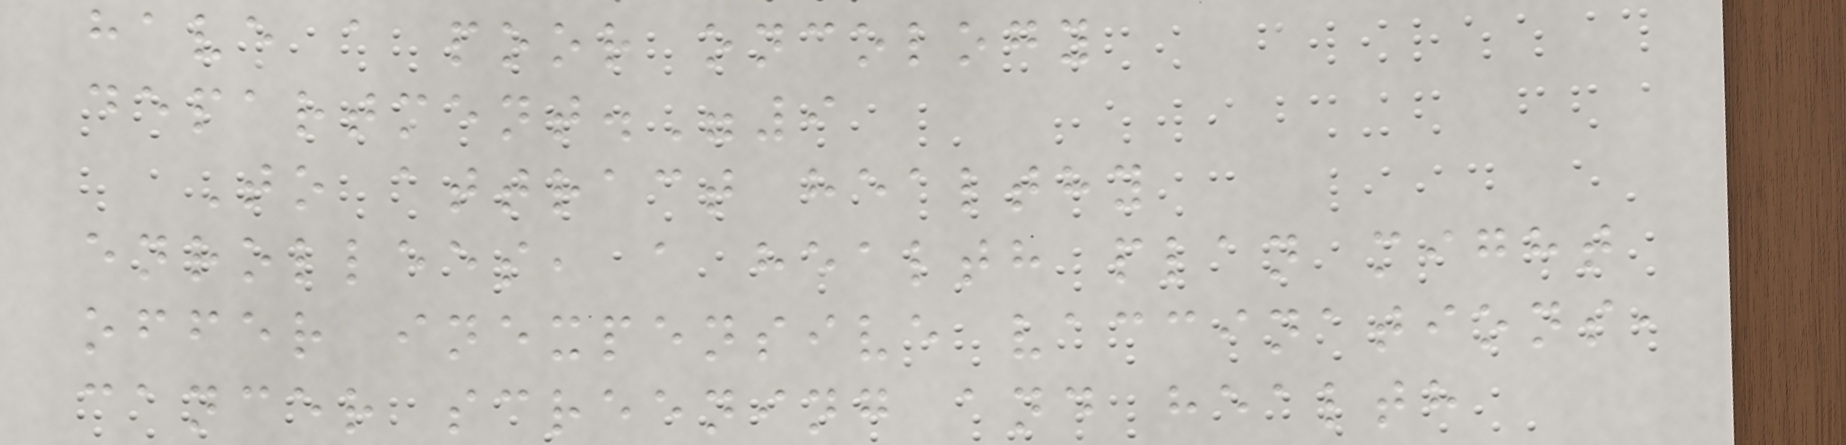have a poor oncology
department."9
To attract healthy
enrollees, a health plan might
offer inexpensive vaccinations,
cancer screening and health
